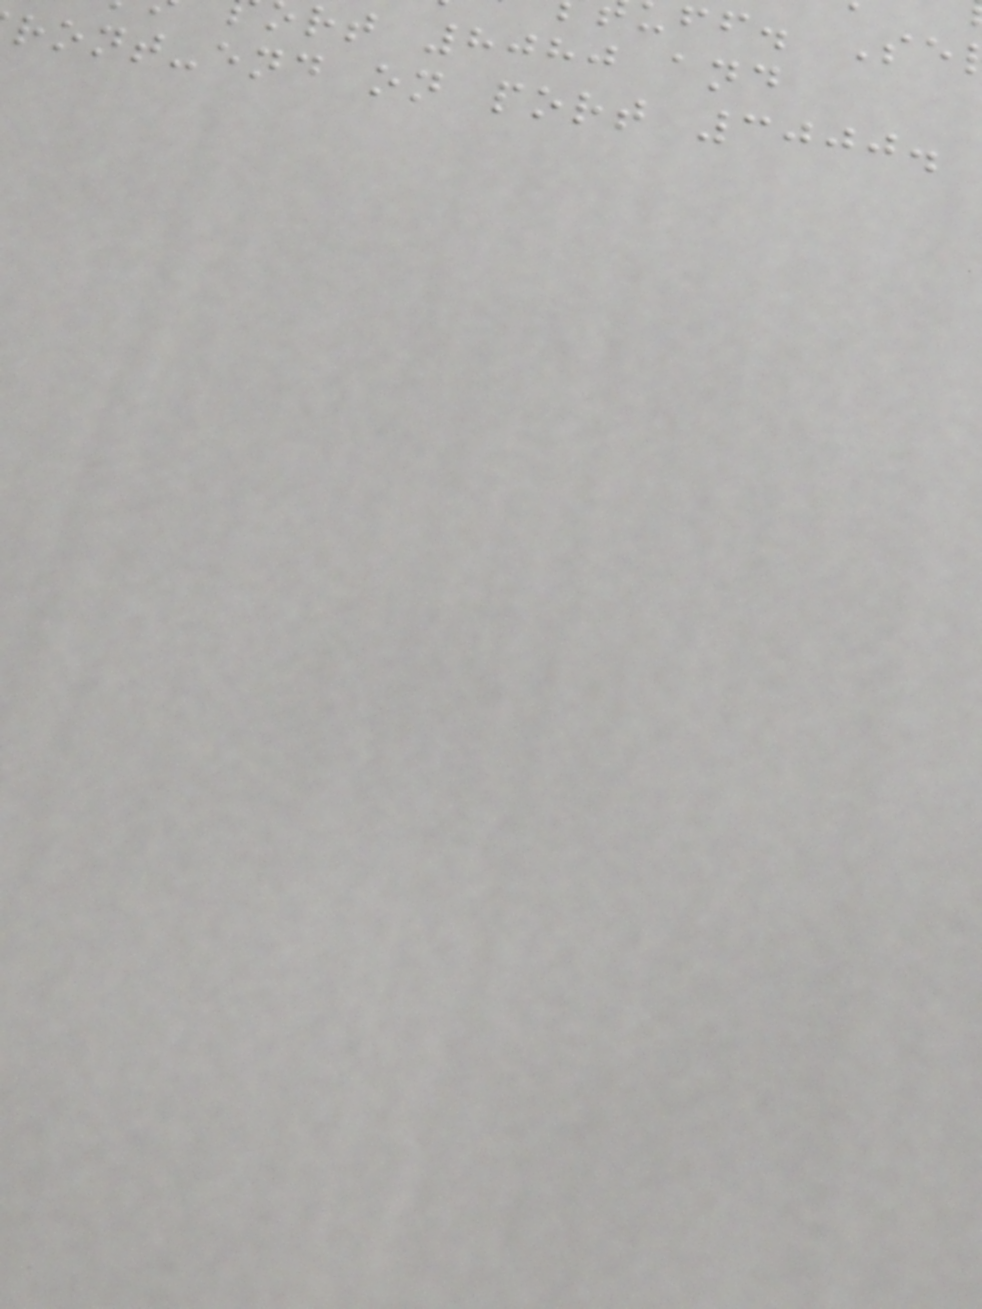ff. Se
rt 8080 and
ront-end on port 3000.
